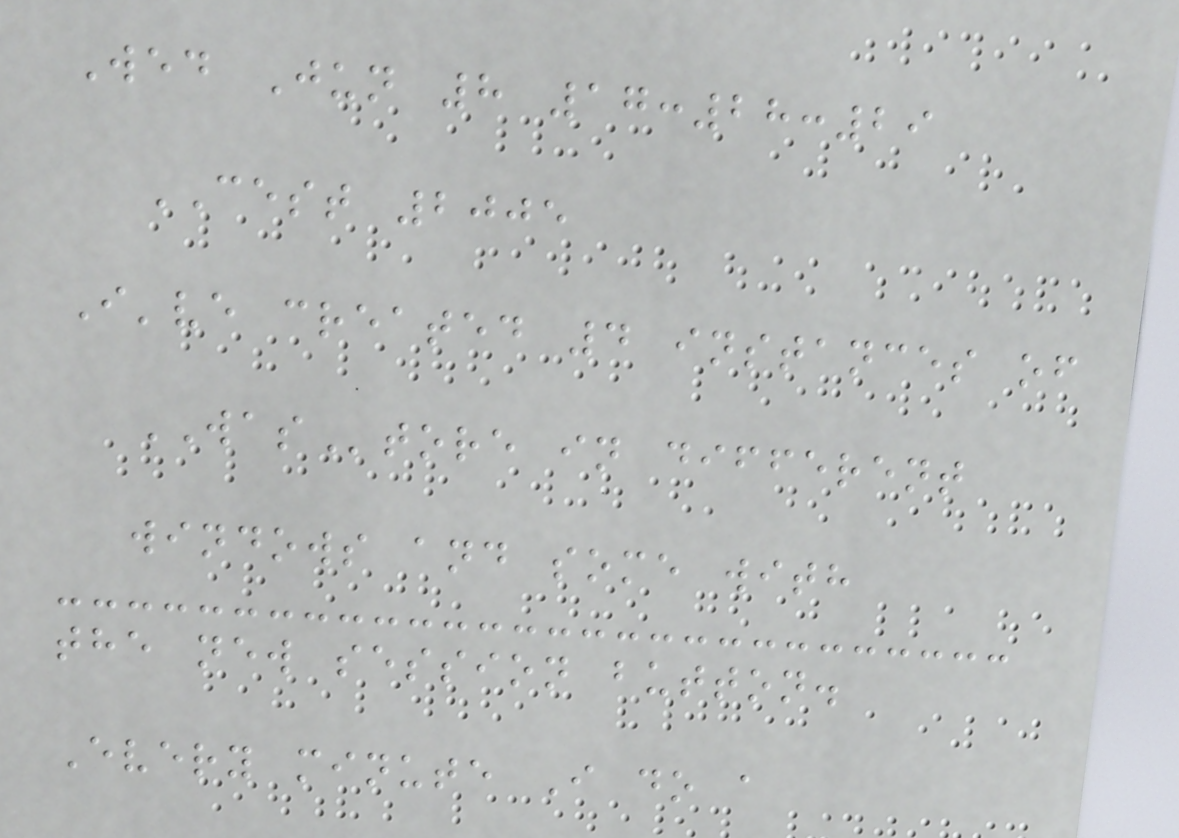Wed Jun 8 17:28:29
CEST 2005
I've created 4 instances of
WAStore in different
windows and some with
the new session button.
Every minute I do a
